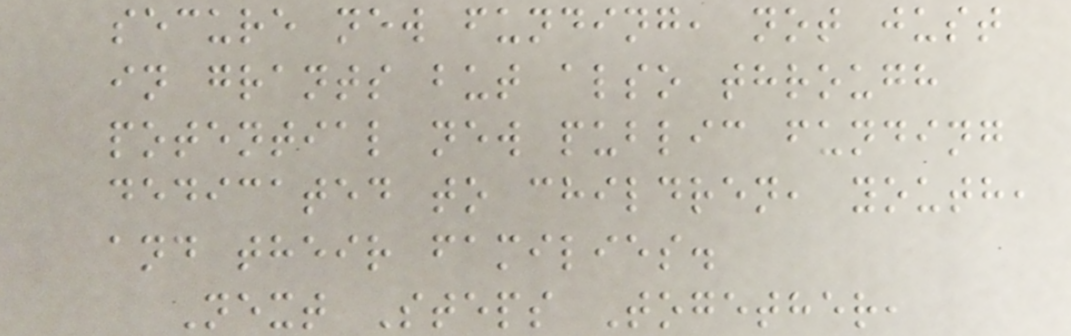secure new funding, not just
in grants but also through
potential new public funding
dedicated to children, youth,
and their families.
Next Steps Together,
